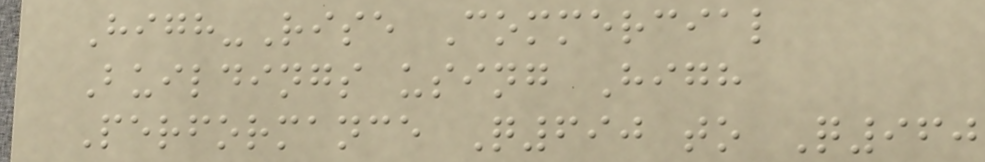High-Rise Commercial
Buildings using High
Performance Q690 to Q960
